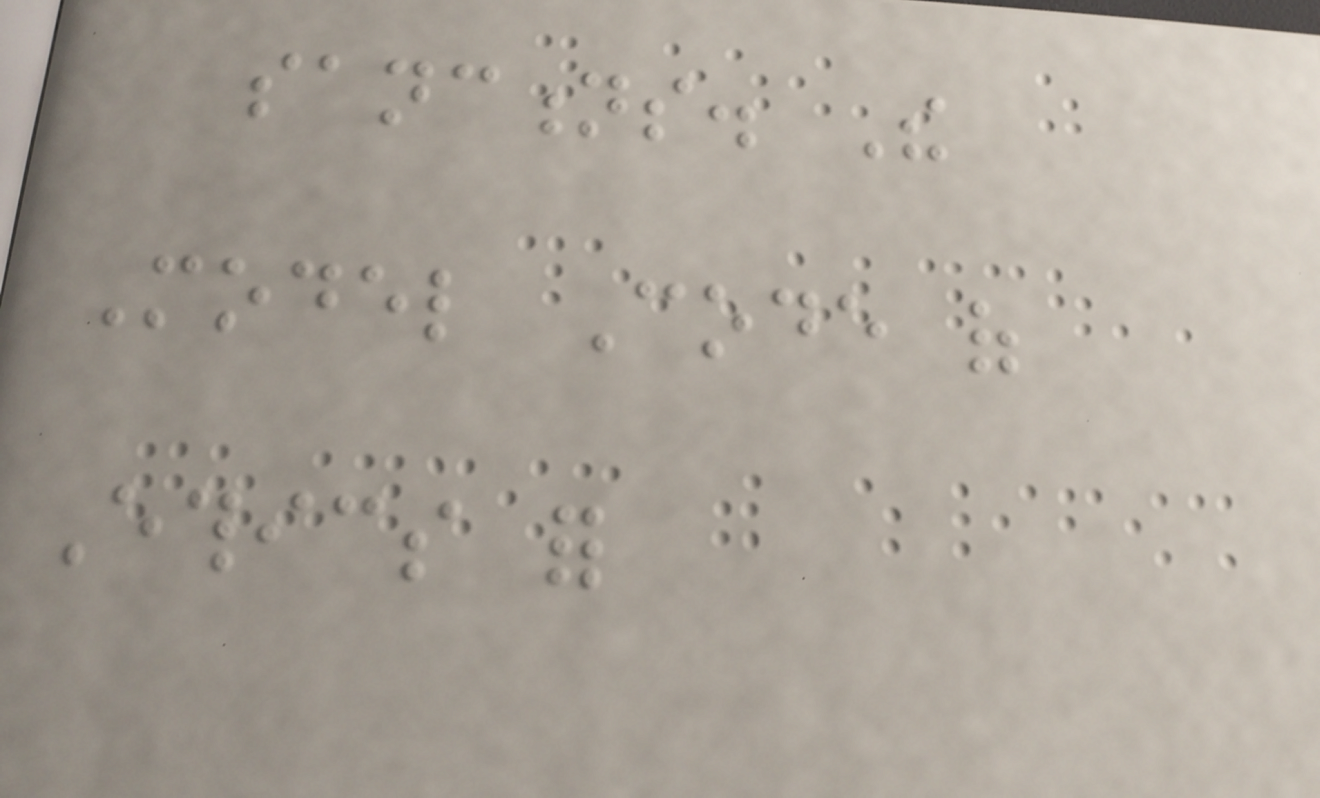sanctions. The
Model Code of
Ethics for
